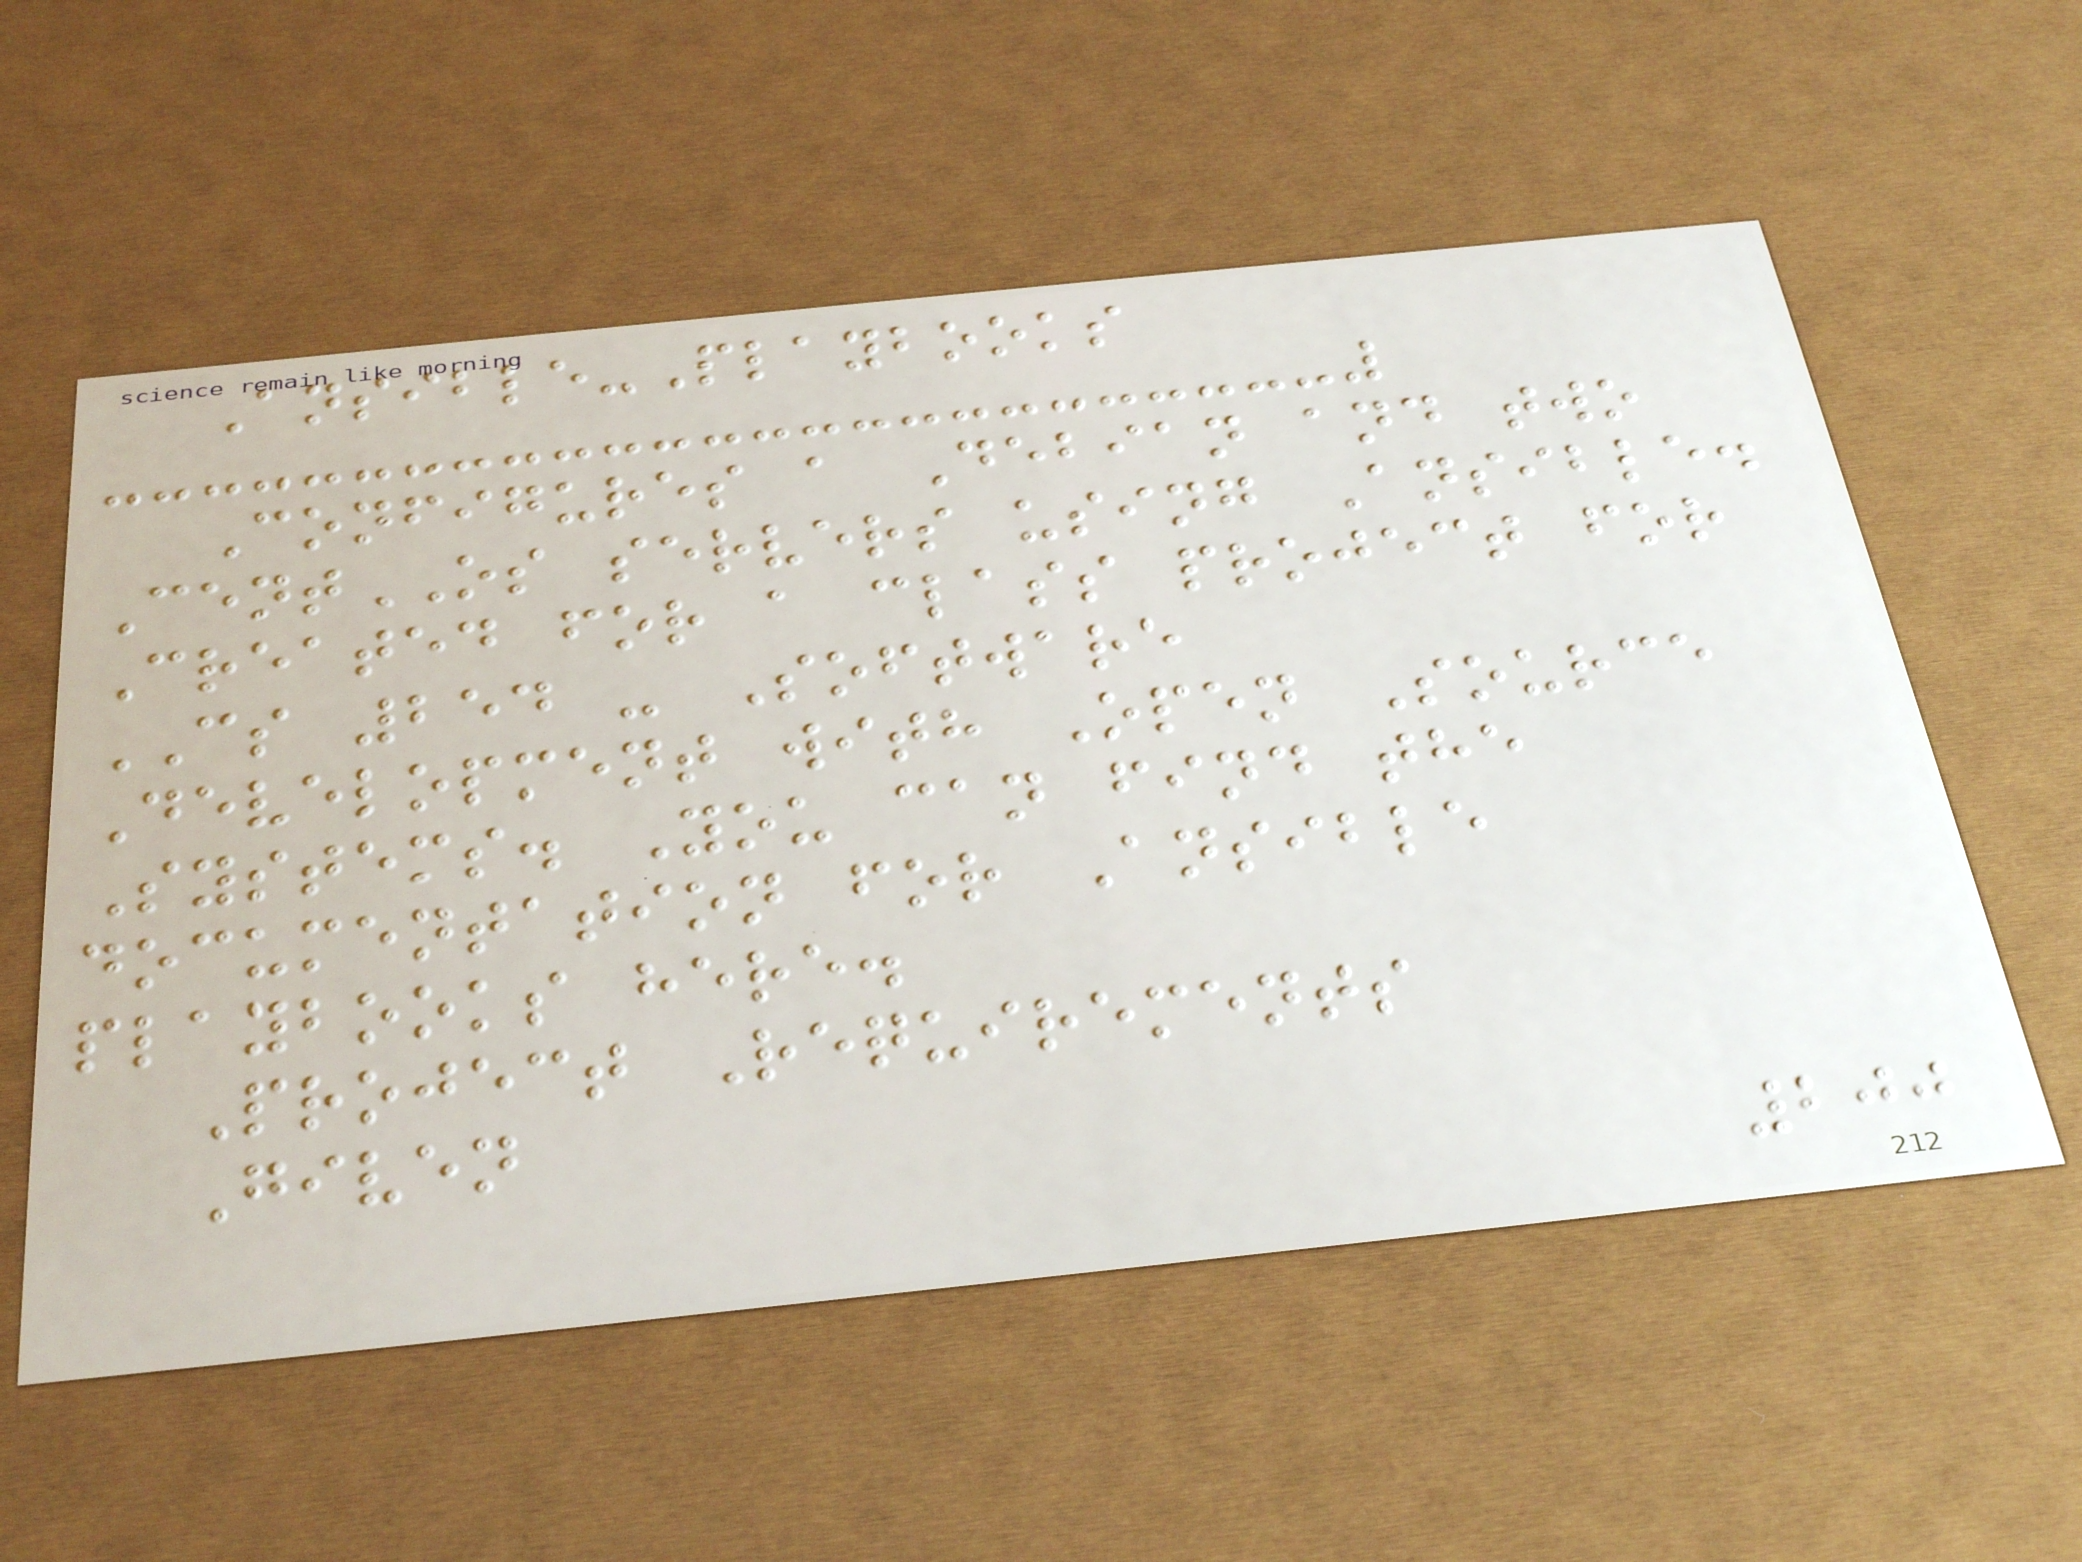Ansible-Playbooks
Configures a Debian and two
CentOS servers using Ansible.
Created for a class project for
CS 254 - Software
Development with Open Source
Systems. You can find the
documentation for Ansible
playbooks here.
Project Requirements
Given
200
